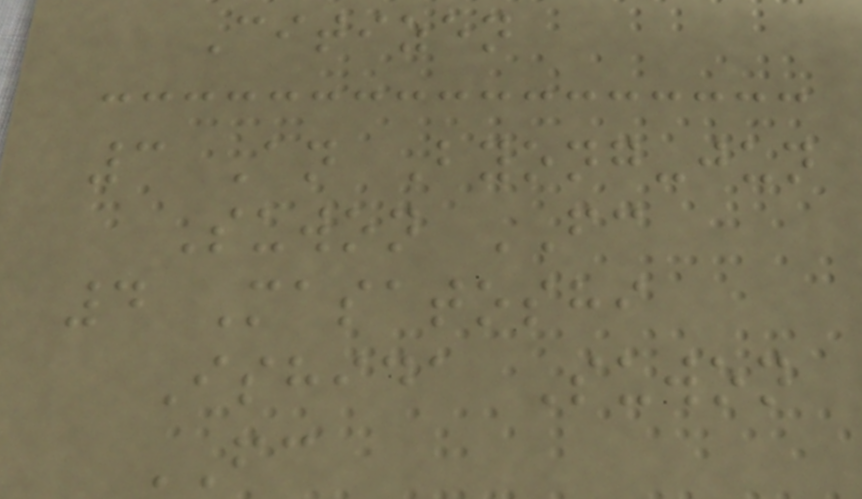Citizen
3 An Byong-jun
Suwon FC
4 Masatoshi
Ishida Suwon
FC
